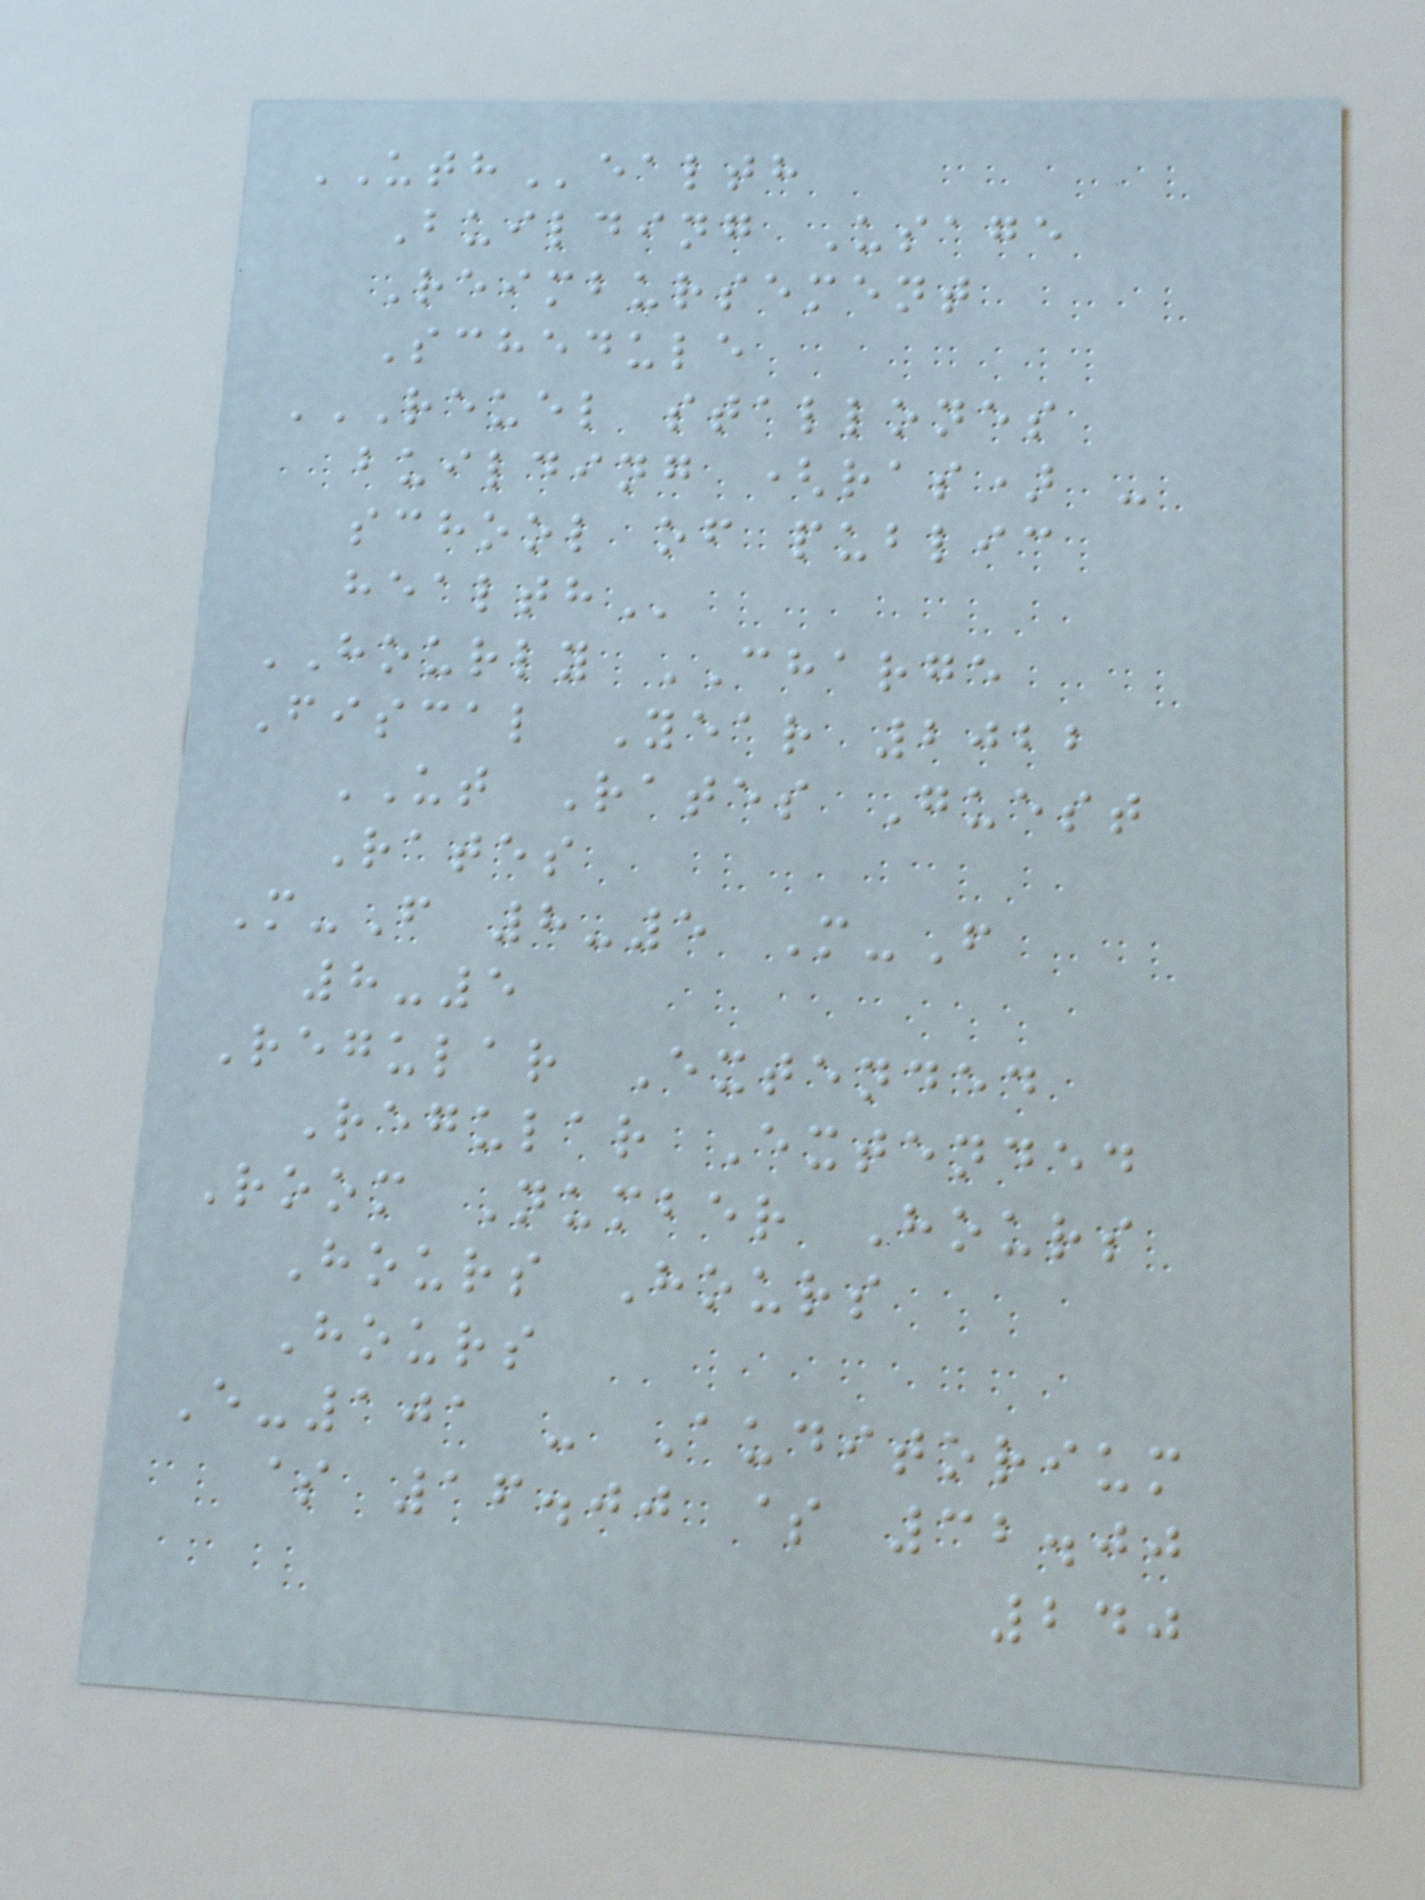UTHealth
Building Usage
Reimbursement
Schedule
REUEL STALLONES
BUILDING (RAS) -
SCHOOL OF PUBLIC
HEALTH
HOURLY CHARGE
Fiscal Year 2022
UT Rates Guest
Rates
M-F 8-5 M-F
8-5
Regular Extended
Regular Extended
Room Number Hours
Hours Hours
Hours
E-101 - Auditorium
$ 16.00 $ 32.00
240
